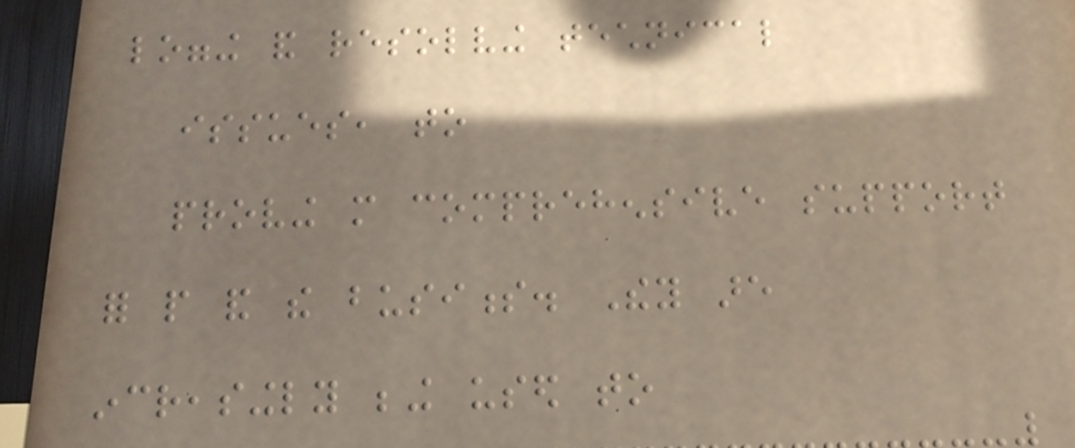logging and resolving technical
issues, to
proving more comprehensive support
for people and the business. They are
increasingly being used to
